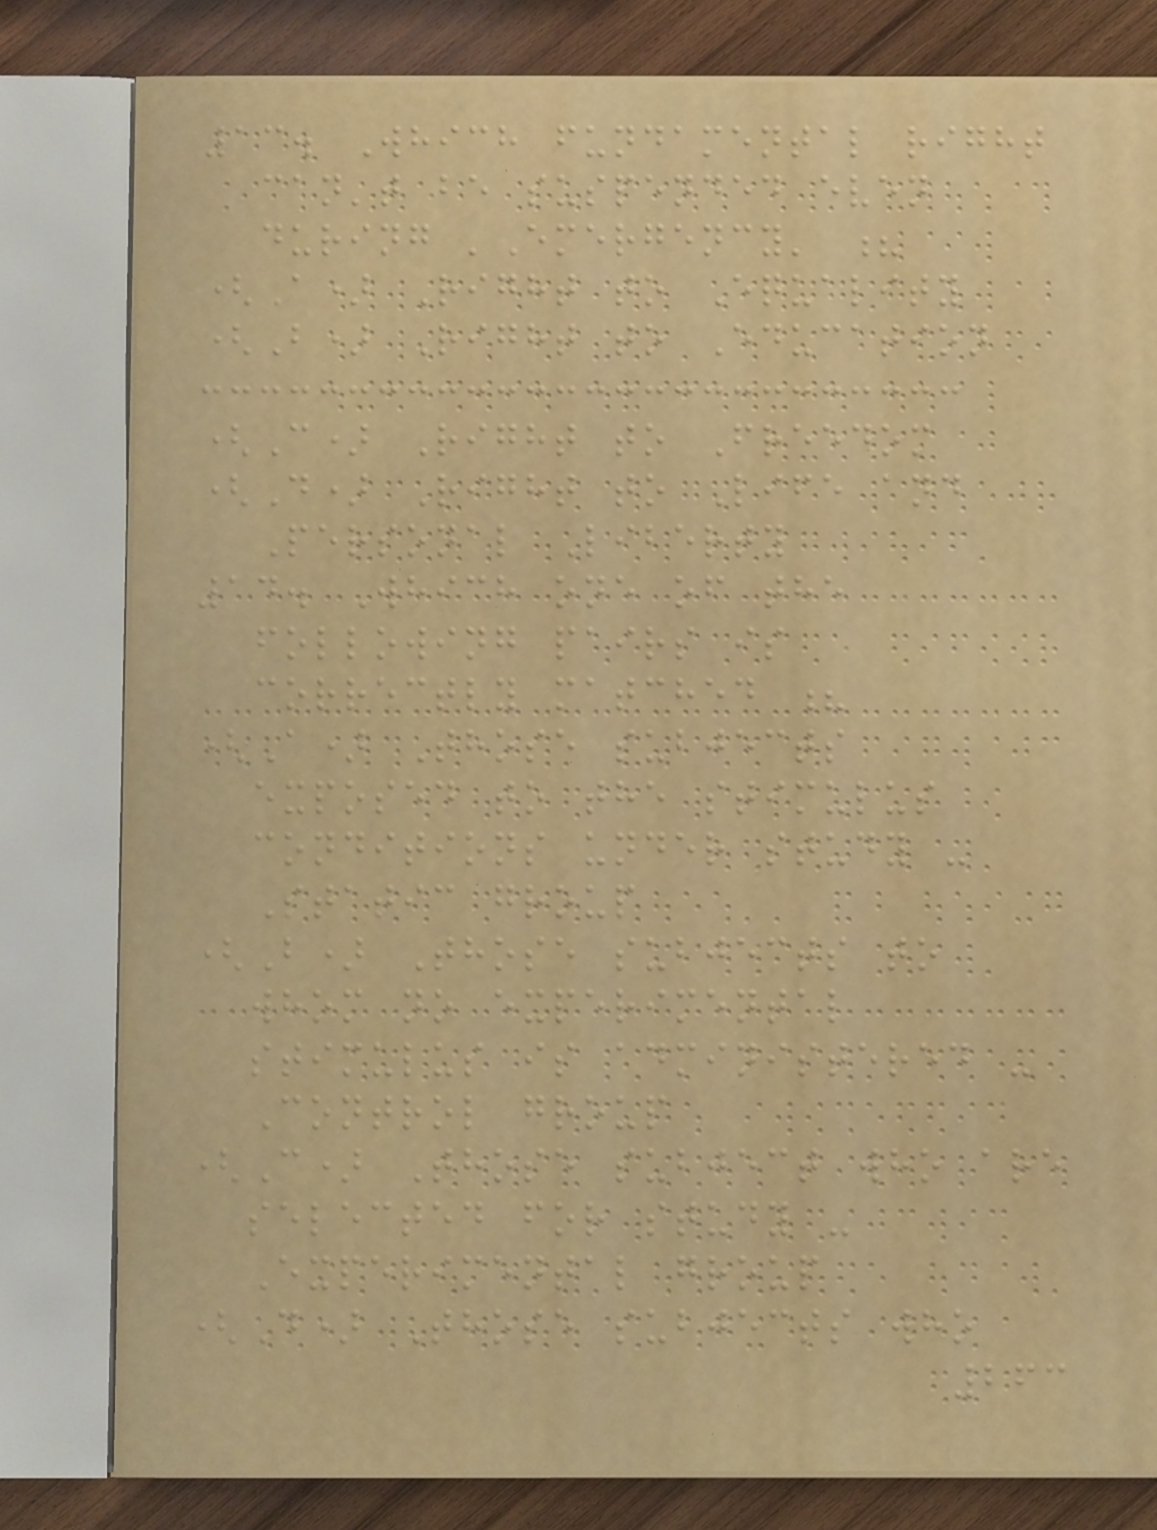13. Which fundamental right
can't be suspended even
during 'Emergency' ?
(A) Right to Equality
(B) Right to Education
(C) Right to Freedom
(D) Right to Life and
Personal Liberty
14. Which one of the
following pairs is
correctly matched ?
(A) Those subjects
exposed to the stimulus
conditions under study -
Static group
(B) Those subjects to
whom no experimental
stimulus is administered -
Control group
(C) Those subject who are
selected for study -
Experimental group
(D) Those subjects who
263
